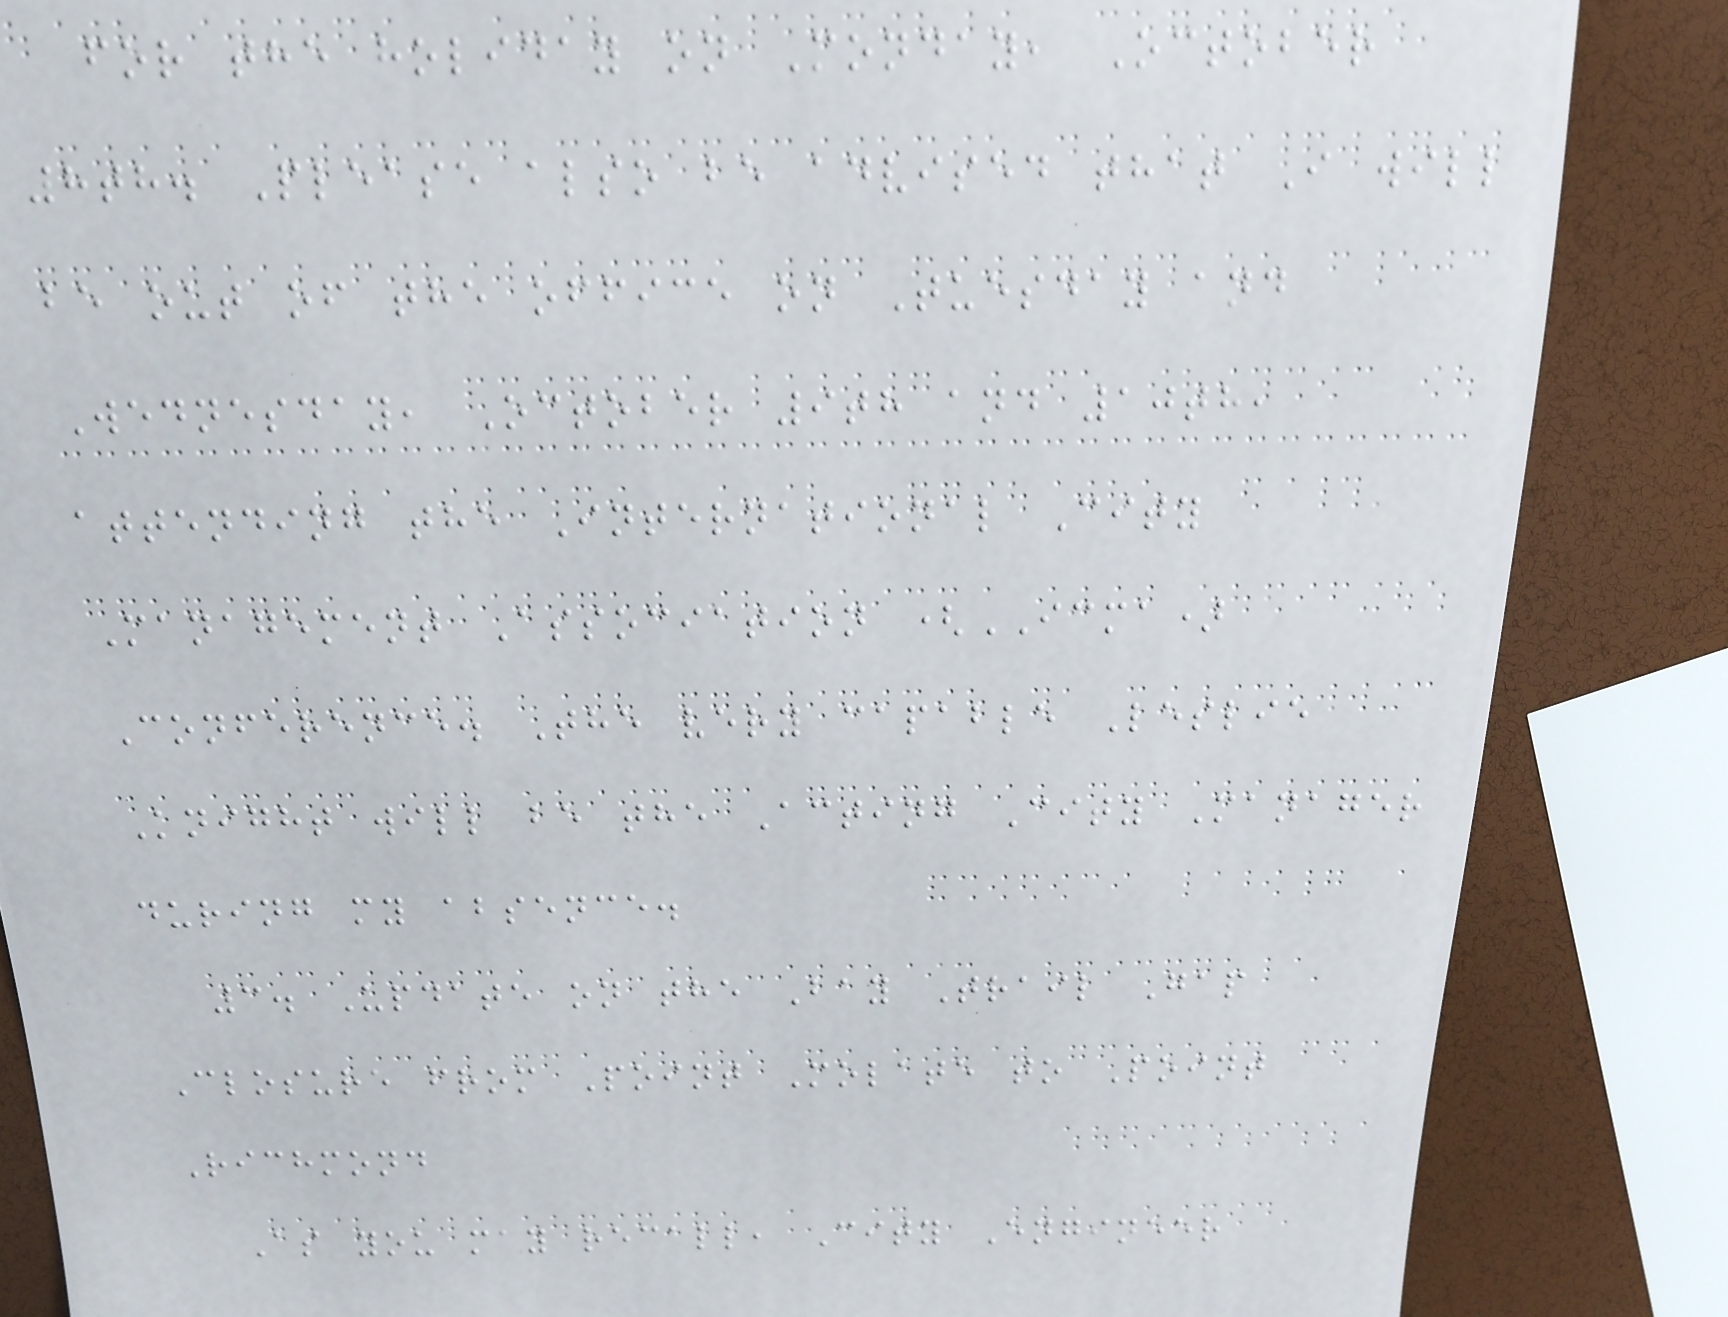for the holiday on Monday, October
8th. Please also be advised that I will
be out of the office on Tuesday and
Wednesday, October 9th and 10th,
attending the International City
Management Association (ICMA)
Conference. The very capable Leslie
Knight will be the Acting City Manager
during my absence.
3. Update on the Bay Trail Gap
Closure from Point Molate to Point
Richmond
As you may recall, City Engineer
